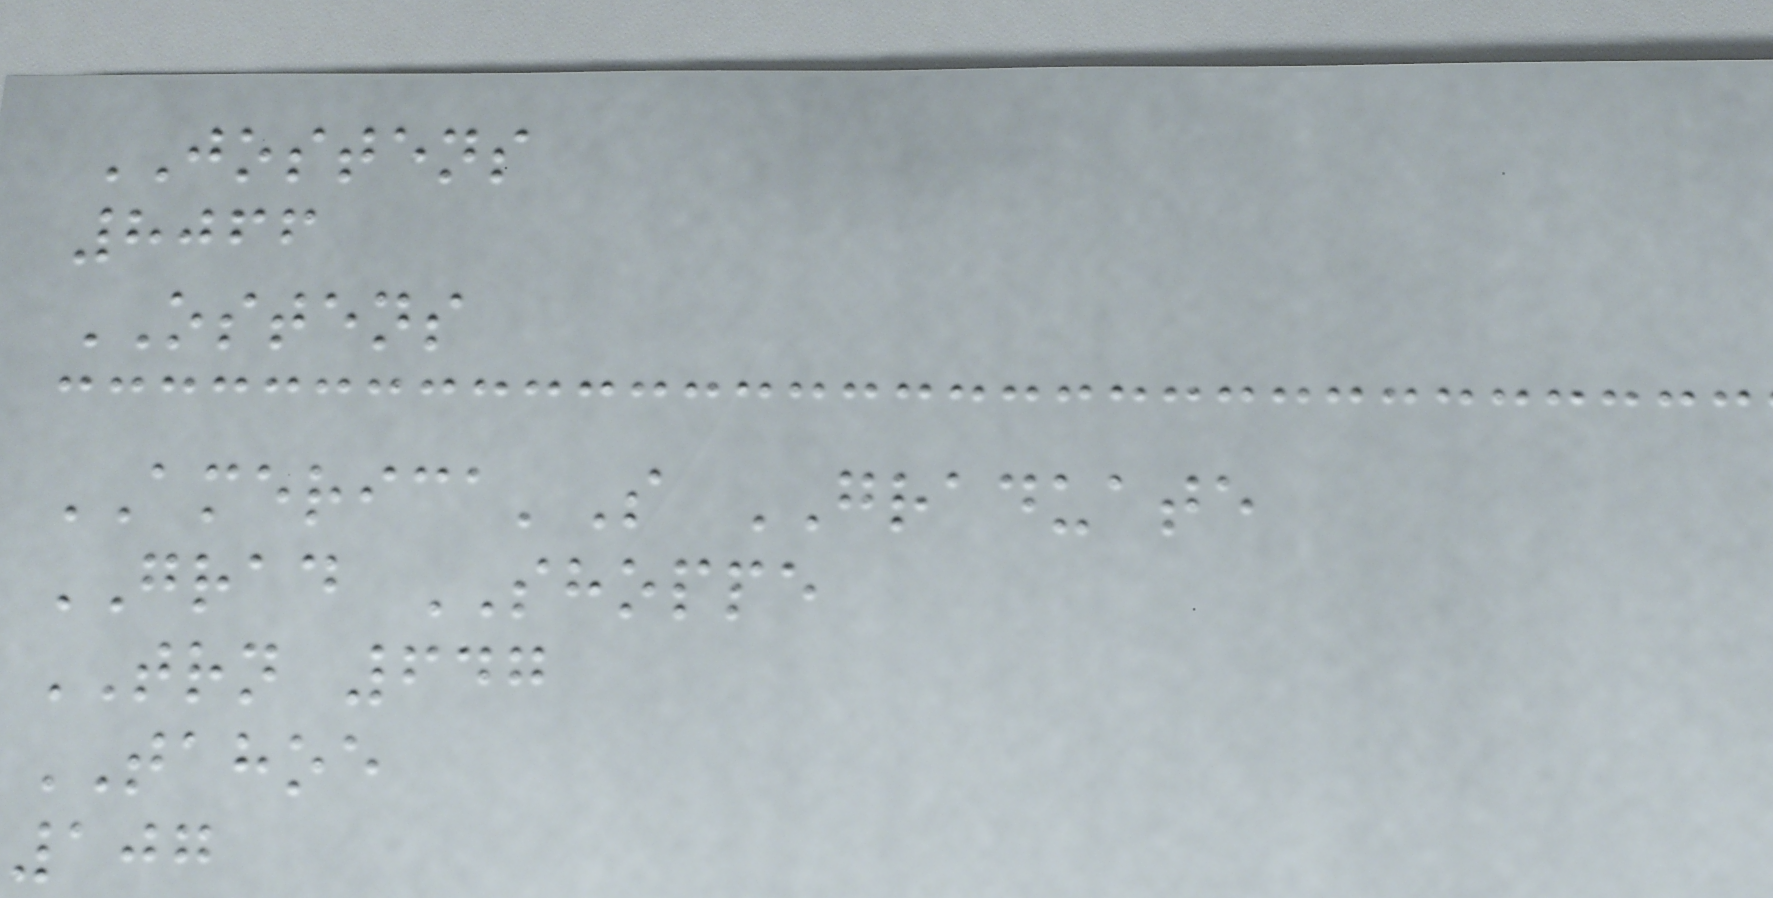JOSTENS
8066
OSTENS
AMERICA'S GRADUATE
GRAD SHOPPE
TRN 647
TAHOE
107
